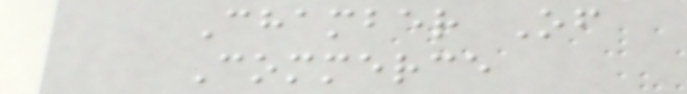Chamber Of
Commerce
